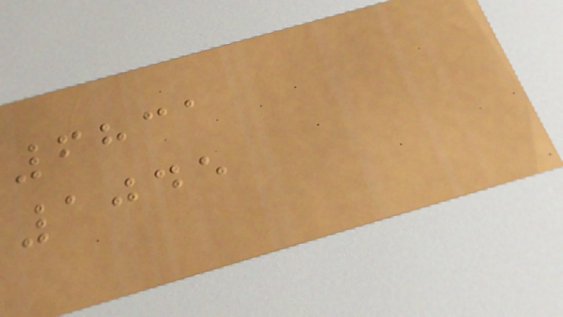6831
1045
